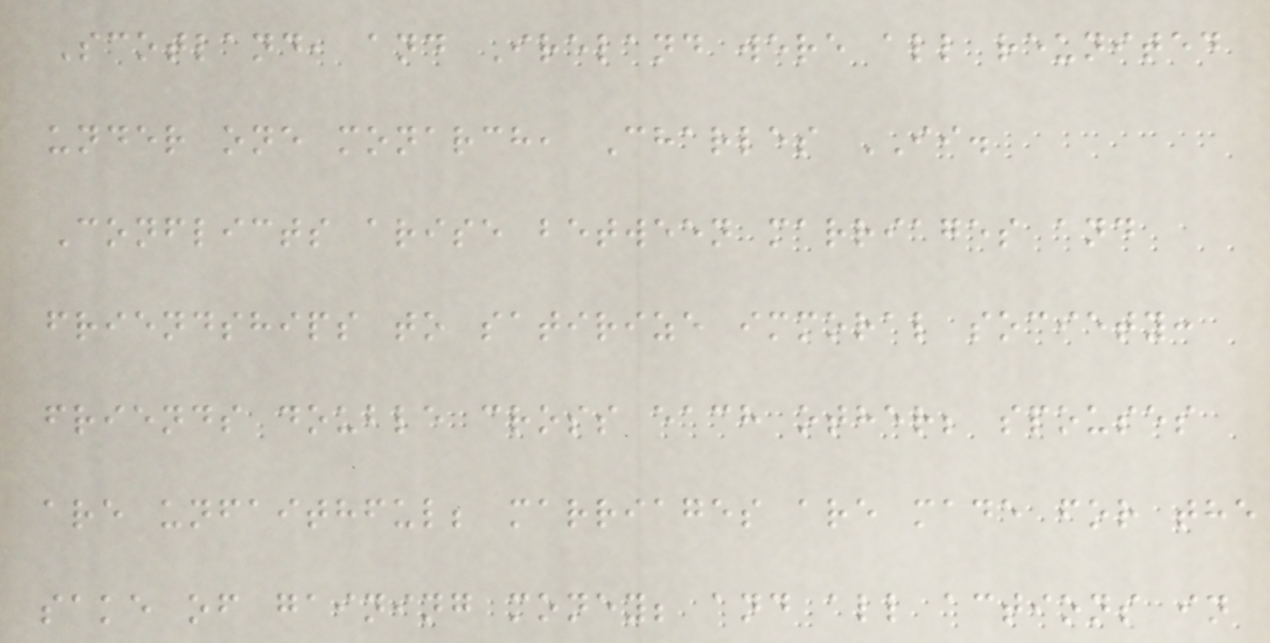Scotland, and Ireland were all reunited
under one monarch, Charles II.
Conflicts arise between marriages and
friendships to satirize immoral society:
friends double cross each other; spouses
are unfaithful; marriages are made for the
sake of gaining money; and all actions in
